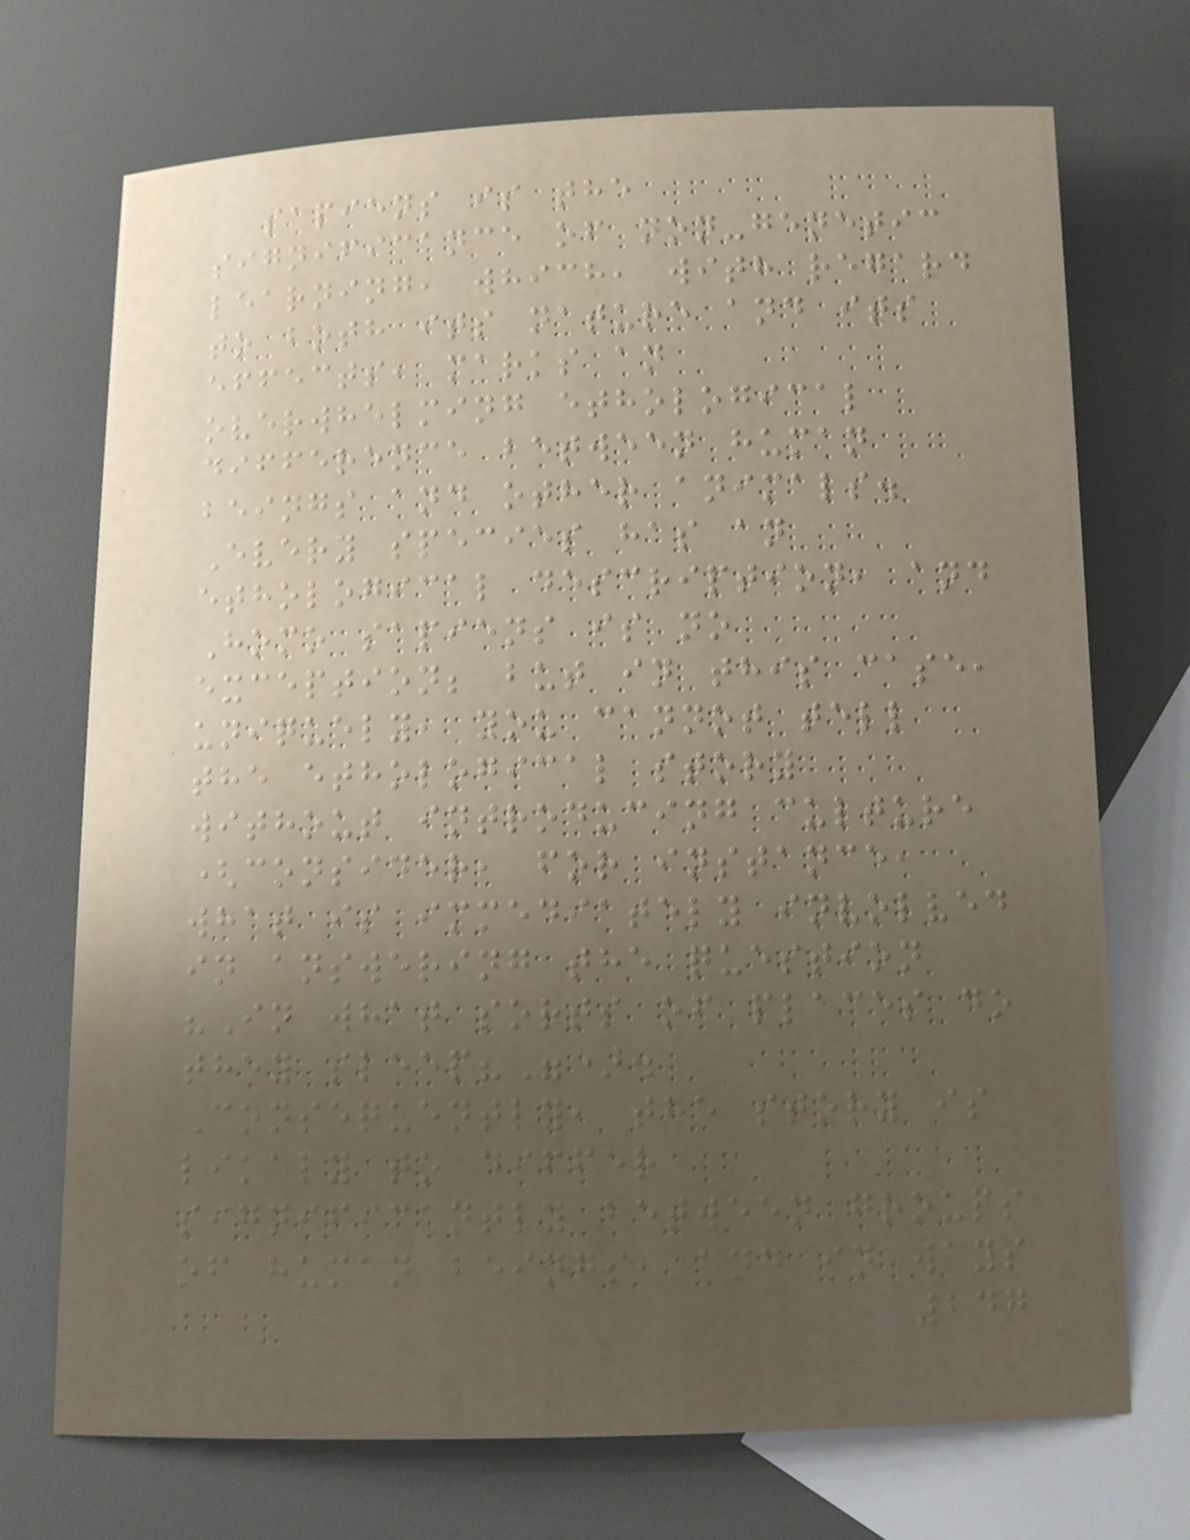sapiens is the
significance of non-genetic
learning, which, with regard
to both its nature and its
effects, marks an
overwhelming ethological
difference between human
beings and other animals.
Every species has an
ethological description, and
Homo sapiens is no
exception; but in this case,
uniquely, you cannot tell
the ethological story
without introducing culture
(consider, for instance,
what is immediately involved
in answering the question
"In what sorts of places do
they sleep?").
Consequently, the story is
likely to differ
significantly between groups
of human beings, and in ways
247
